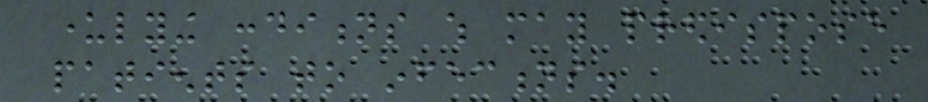underlying conditions which may predispose
patients to infections.
